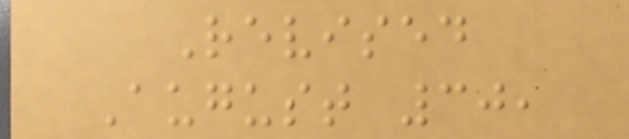Revised
August 30,
